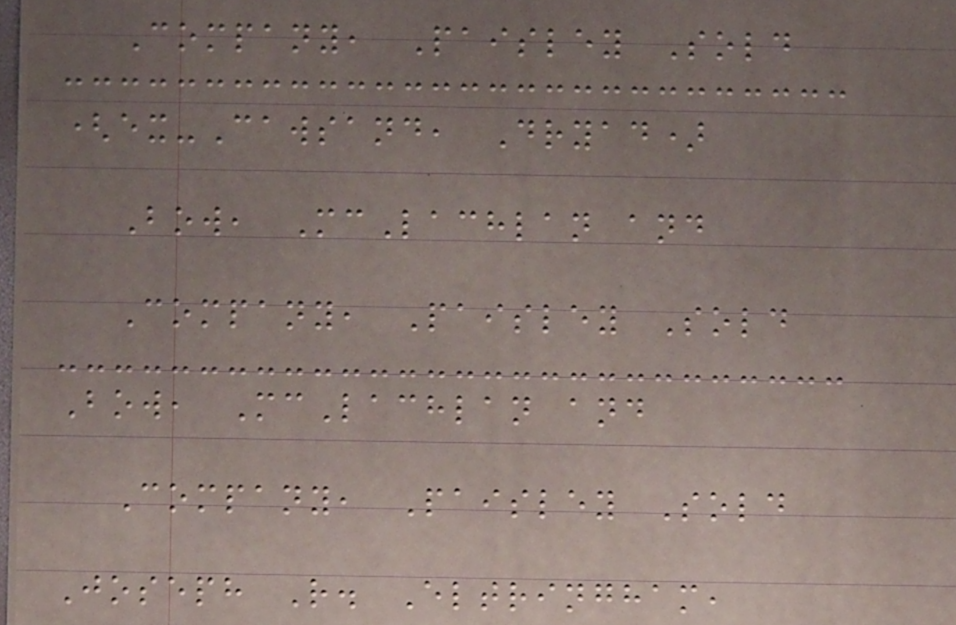Company, Paisley Sold
(ex-Cawsand, Dryad)
Bow, McLachlan and
Company, Paisley Sold
Bow, McLachlan and
Company, Paisley Sold
Joseph R. Eltringham,
